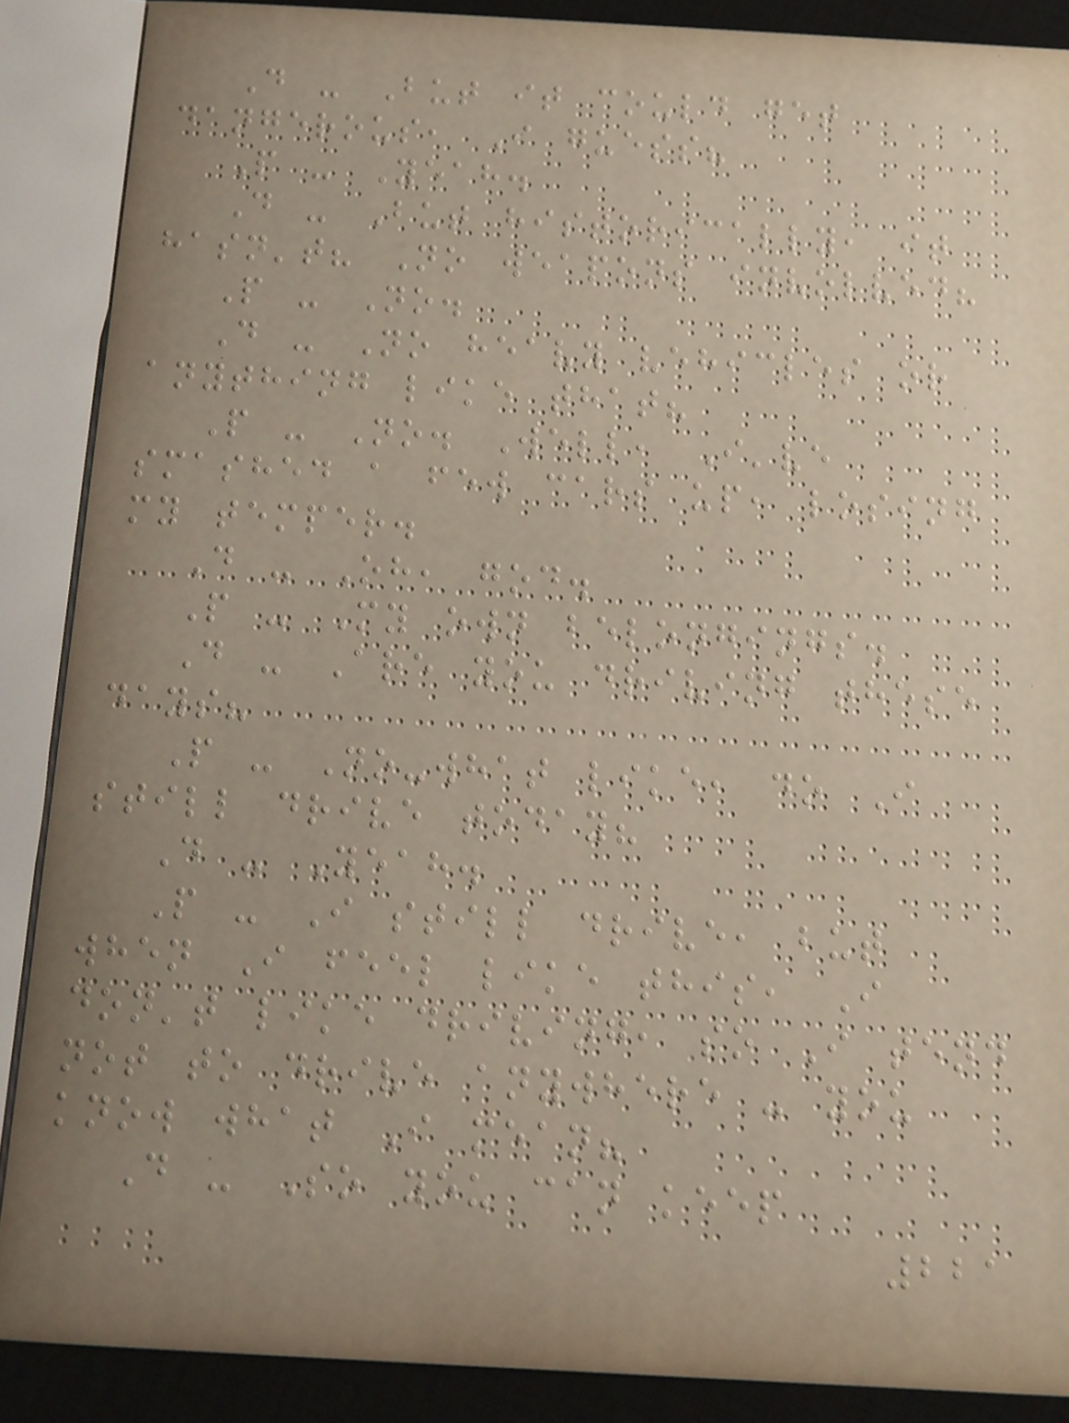D - But it could get
dangerous, I guess?
P - Yeah.
D - But historically, it
hasn't? No weapons involved?
P - No.
D - No heavy vehicles or
anything like that?
P - No. Well, I've
smashed a few cars up, losing
my temper.
D - Oh, god.
P - My own belongings.
D - Are you driving these
days?
P - No-what like, do I
still drive today?
D - Yeah.
P - I still drive, but
when I feel like this, I
don't like driving, so I tend
not to drive anywhere - you
know what I mean?
D - So you can keep
221
